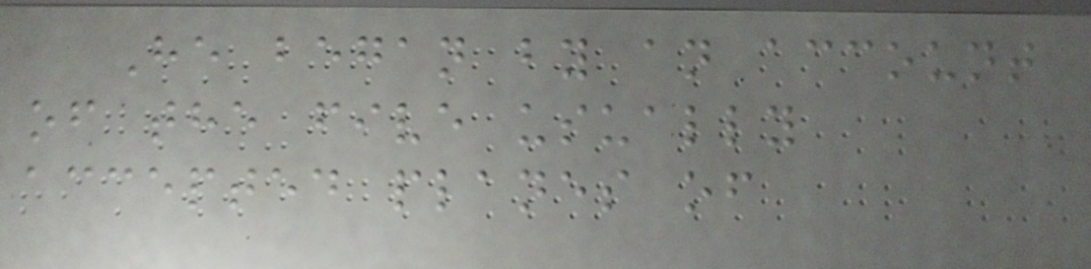He began by an account
of the five usually
accepted planes of
